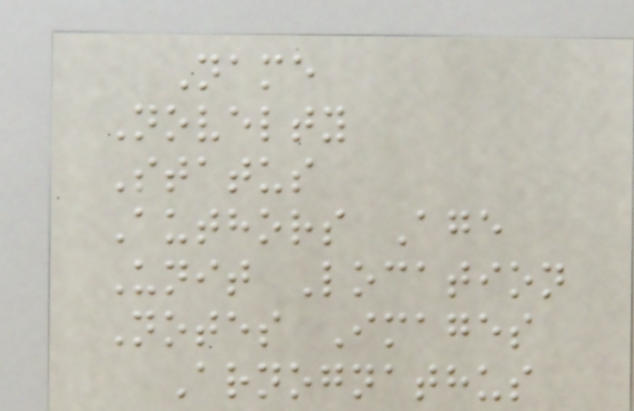Name
Novelty
Status
Authors Age
Unit Location
Notes Images
Arnognathus
